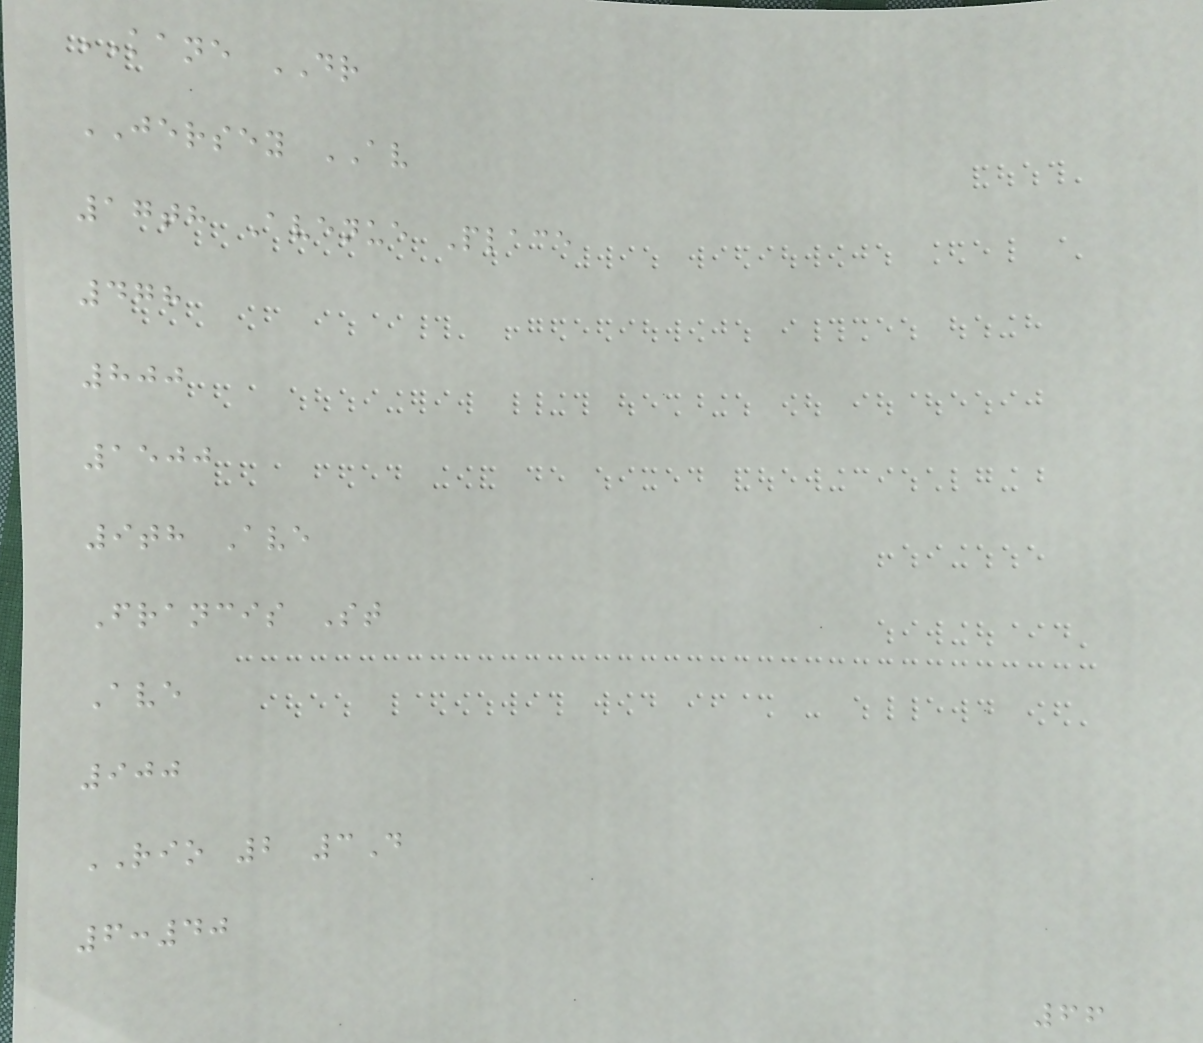KANE DR
JERSEY AV
17th Avenue Place
478
800
1500
9th Ave
Francis St
Ave
900
RIO 2 3D
6:40
66
